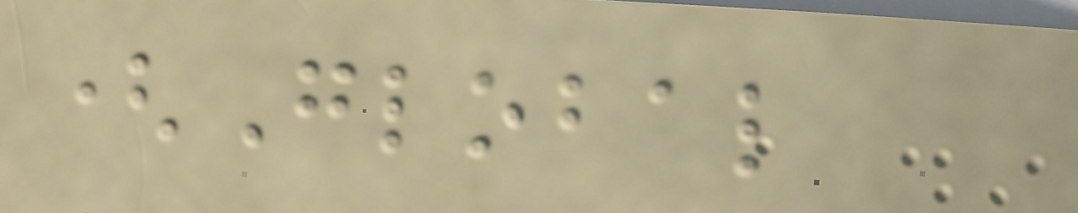(Global
